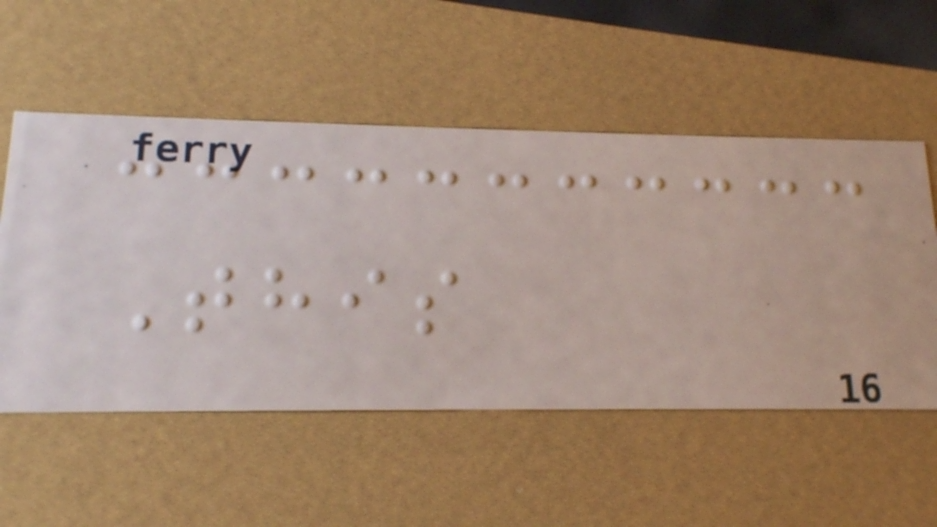This
